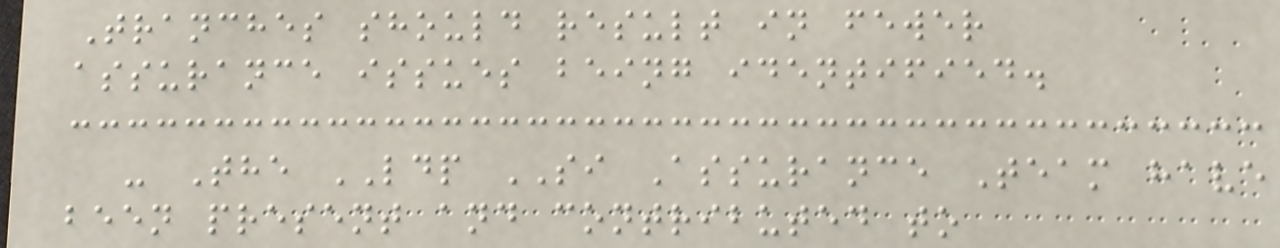Tranches should result in fewer
assurance issues being identified.
- The LDP SI Assurance Team have
been present and contributed to
